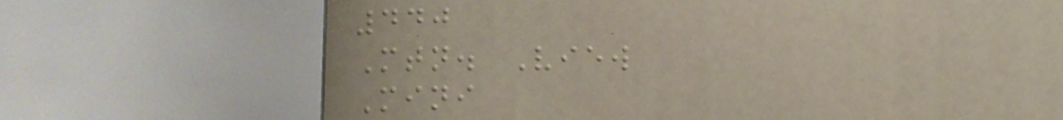440
Mtn. View
Mini
